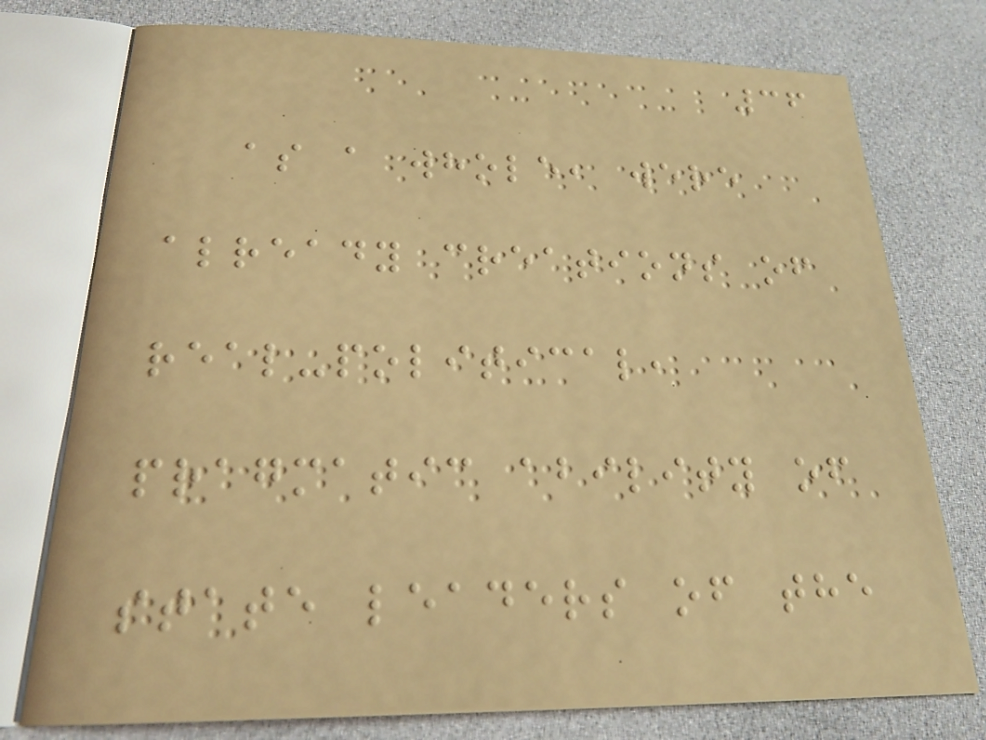36
as a whole, were
already creations of
real-political,
pragmatic ability of
state leaders of the
